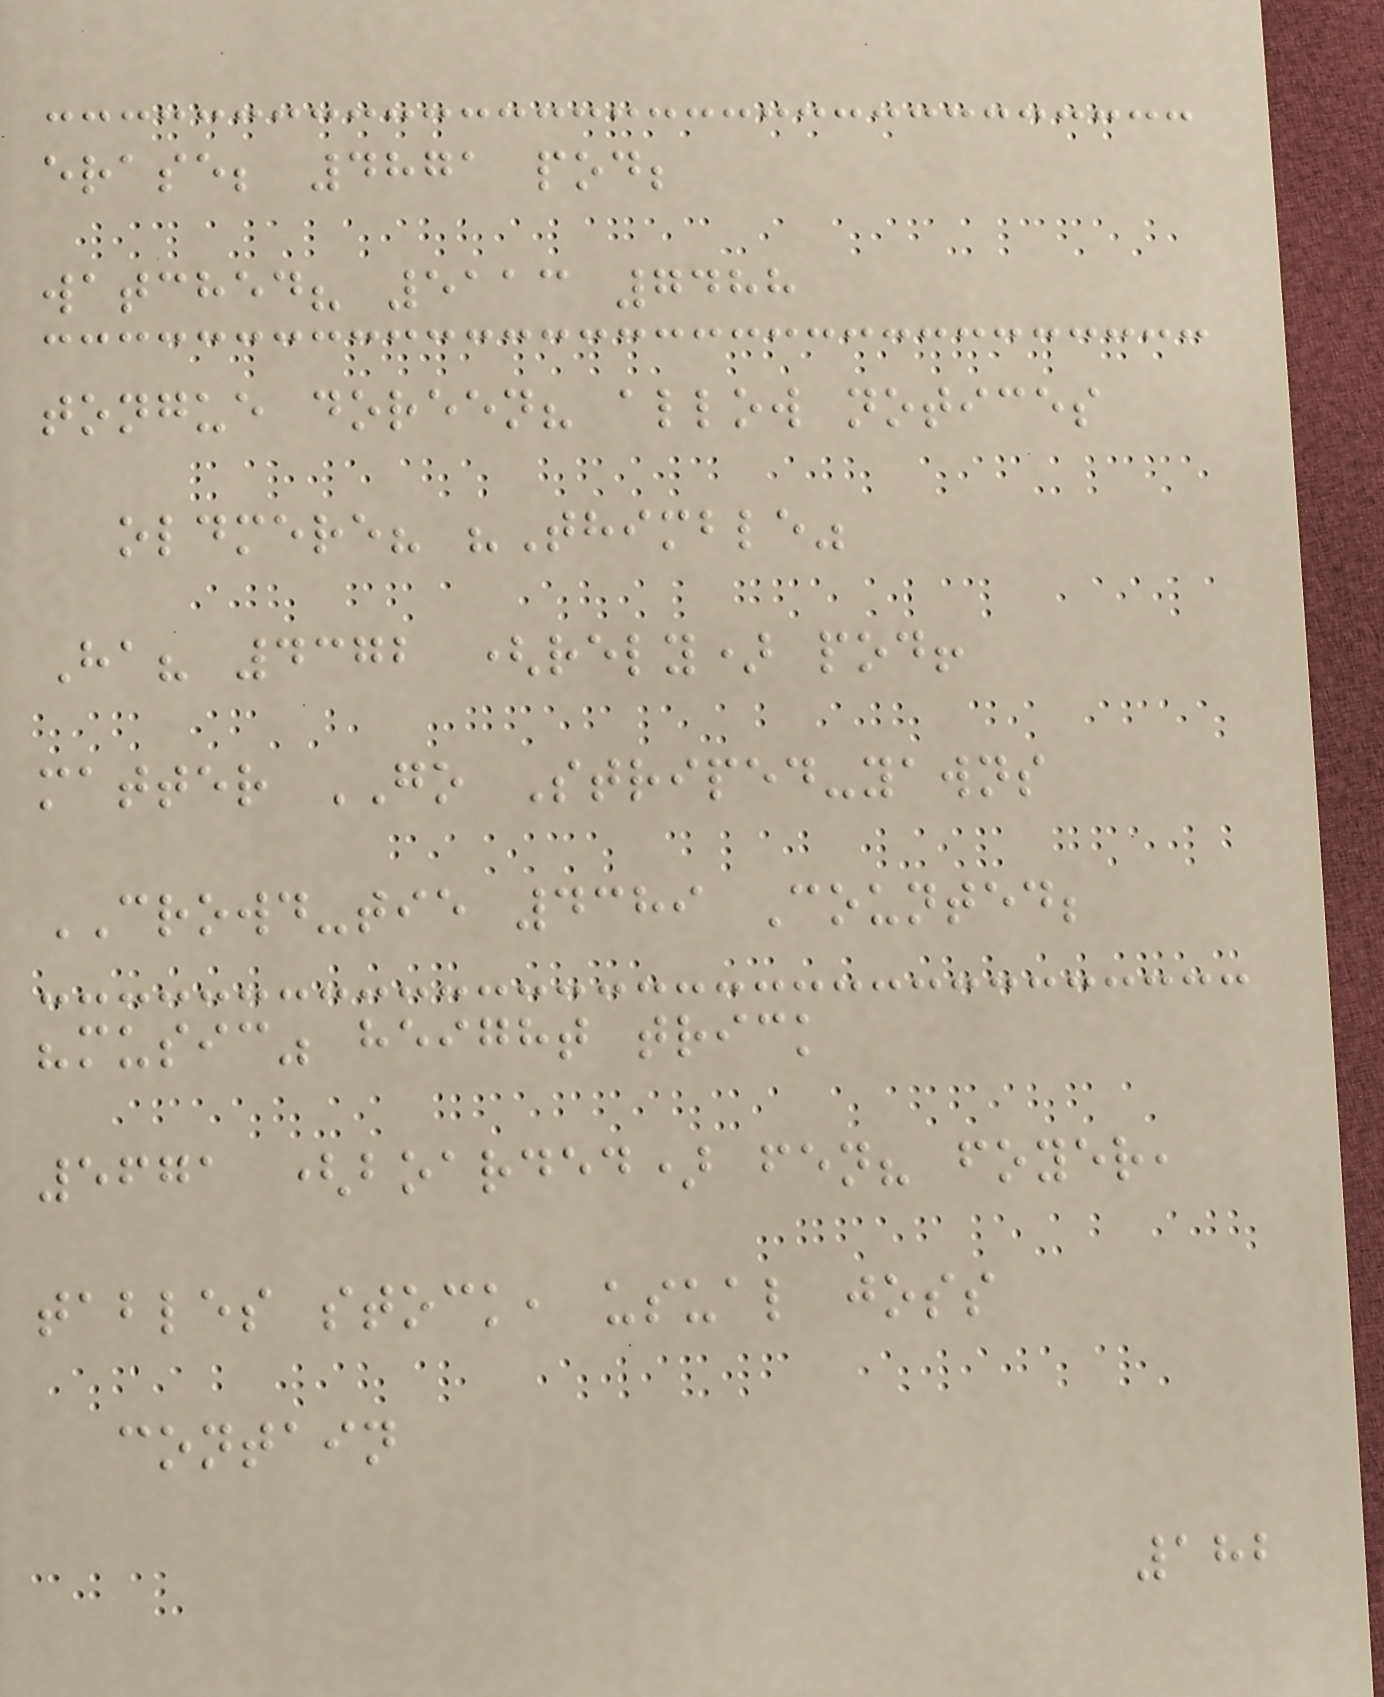erase; 4871 pod;
watched? 5113 7488
tongue doreen? allow notices
oldmere? "Thimble"
Ha? 4372 (rely) pod!
matter GO Striped-yawns
CROWD-tie 4389 Counted;
"music" height trick
5671 (boarded) fen? foyer,
tables stock, usual joss
contain
182
